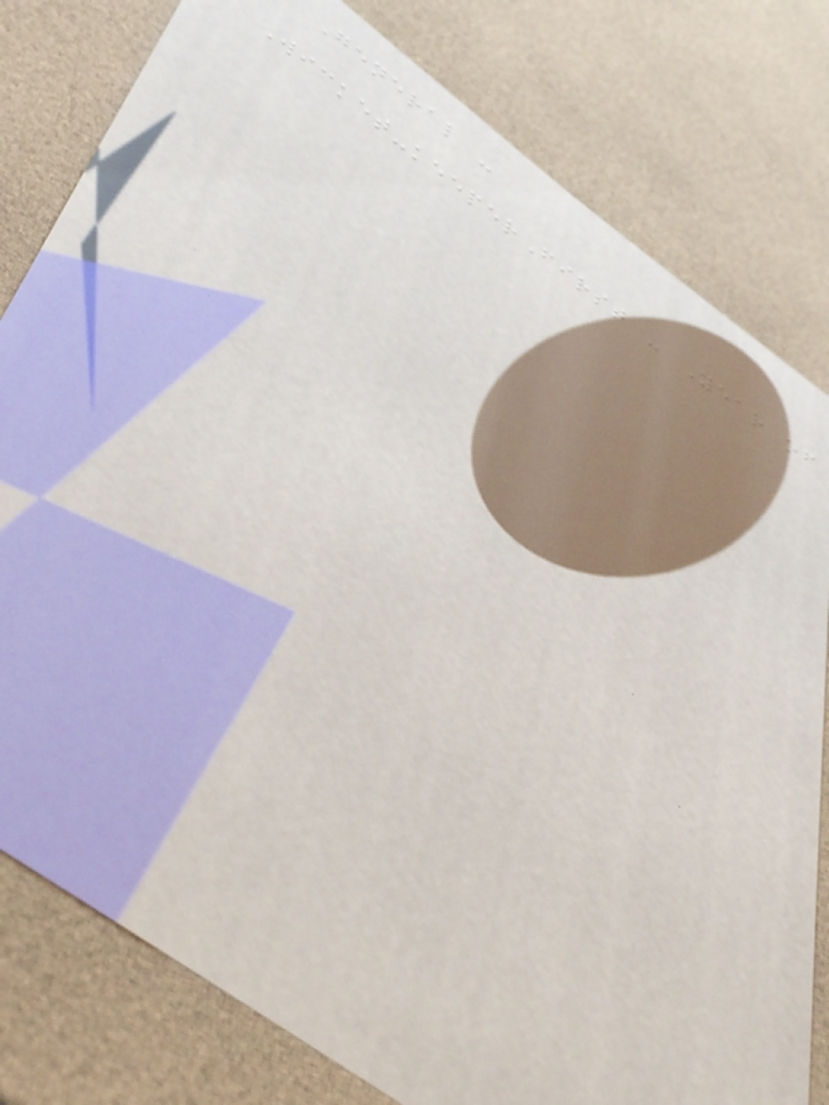General -
Wicket-keeperFirst - Year of
